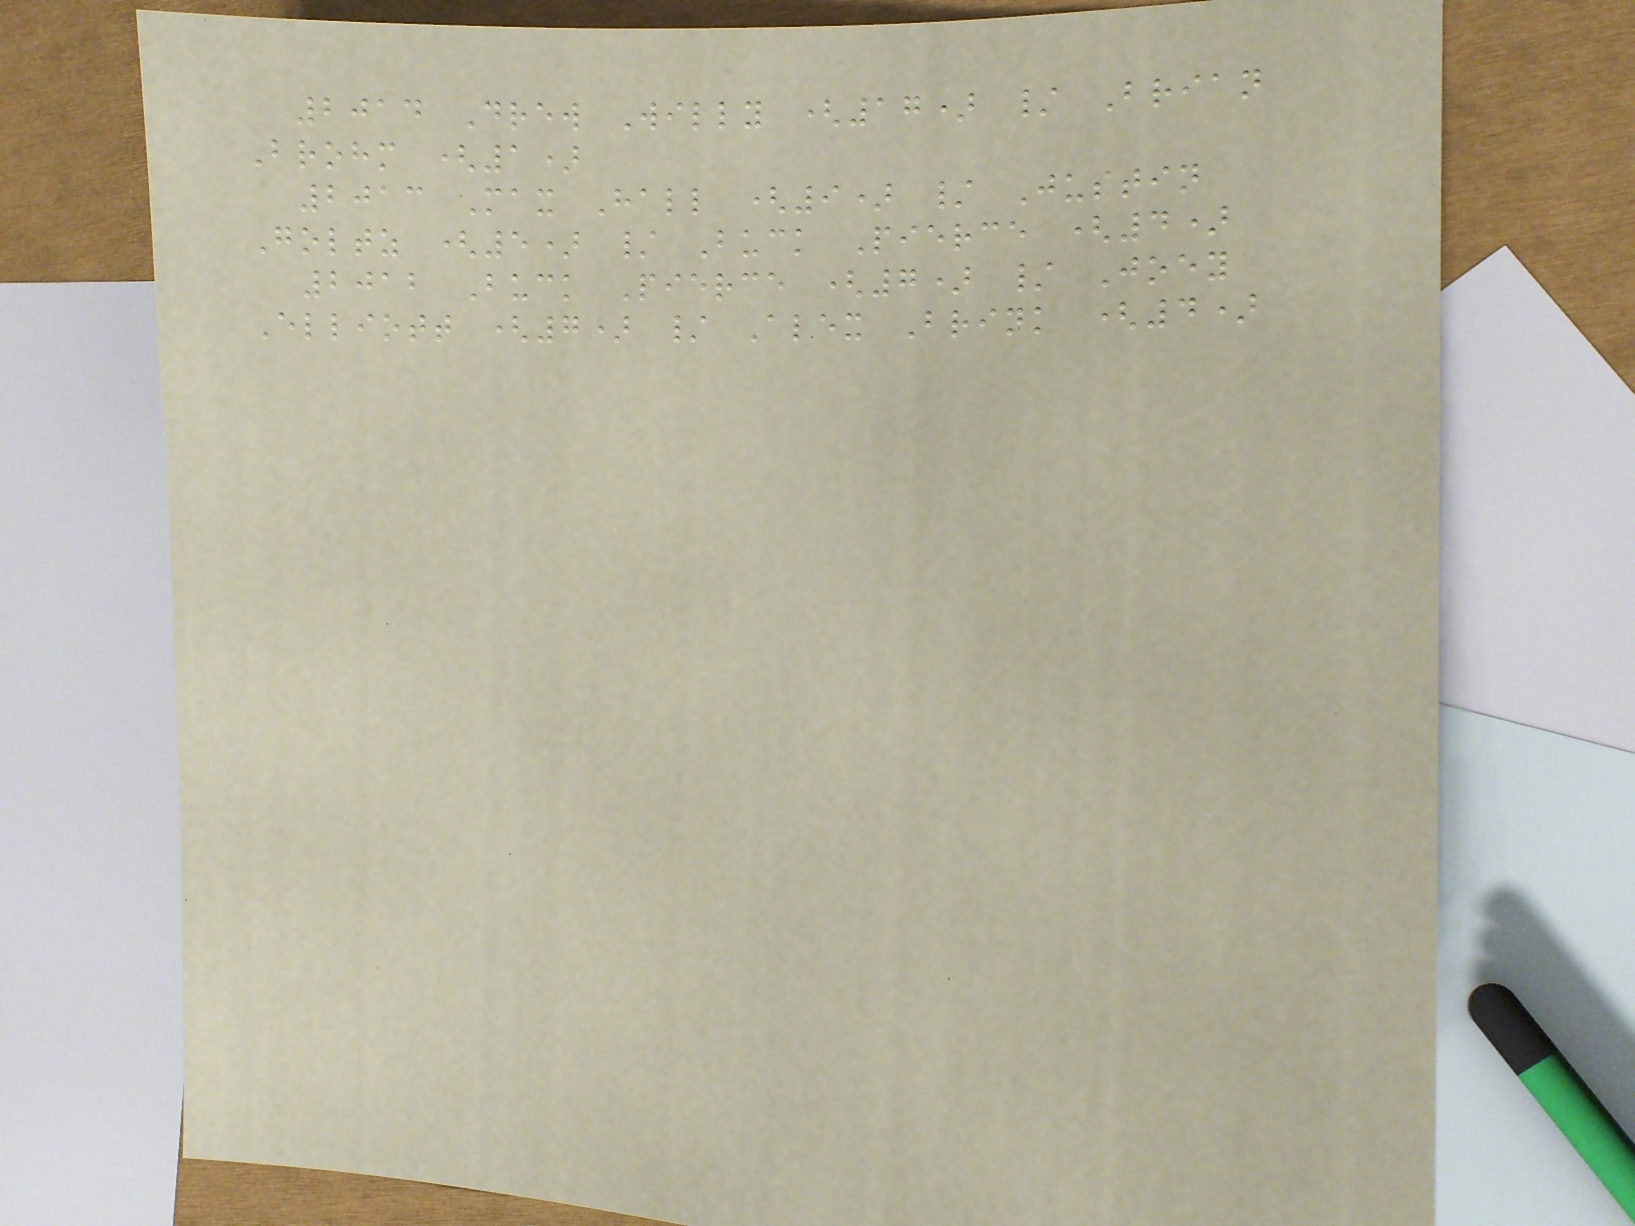2014 Drew Willy (17) / Brian
Brohm (1)
2013 Max Hall (9) / Justin
Goltz (5) / Buck Pierce (4)
2012 Buck Pierce (7) / Joey
Elliott (7) / Alex Brink (4)
